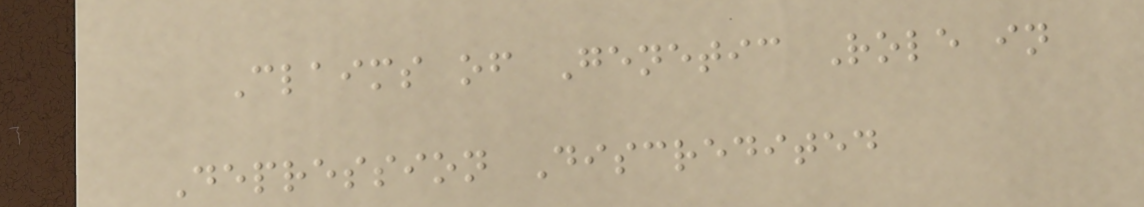Claims of Genetic Role in
Depression Discredited
